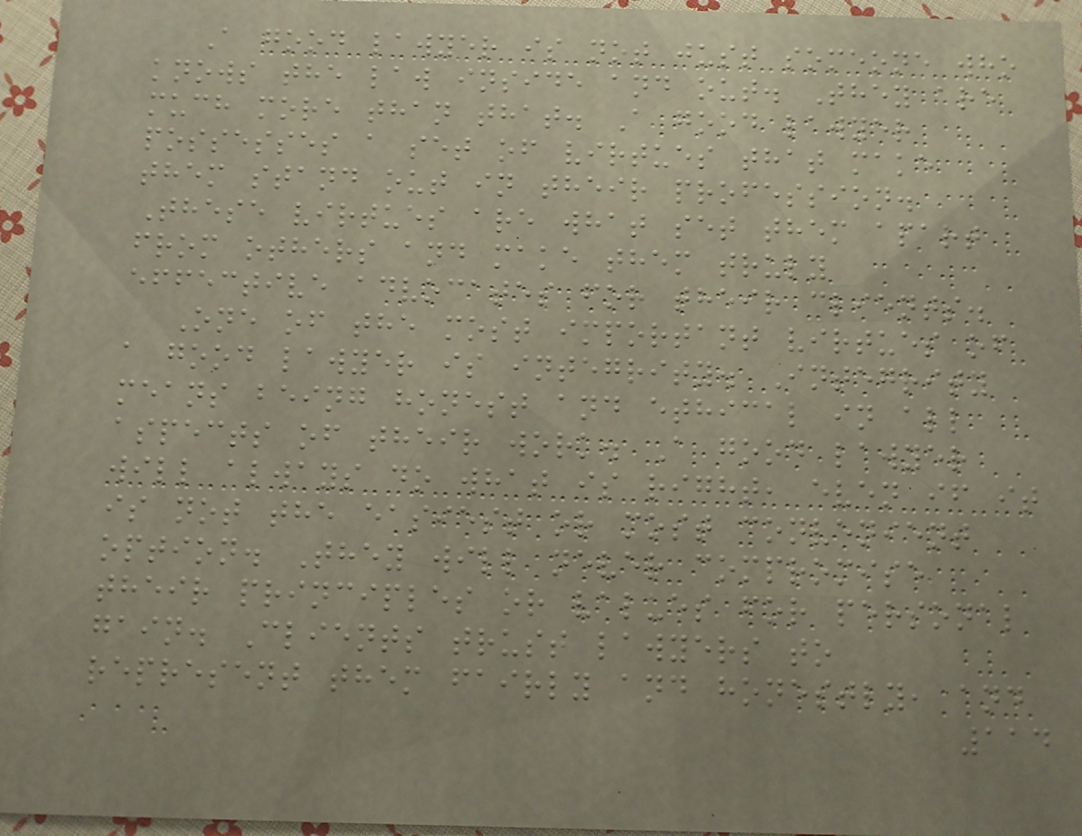A good lawyer is not just someone who
knows the law inside and out. They are
much more than that. A good lawyer
possesses a set of virtues that make
them stand out in their profession.
These virtues are what set them apart
from others and make them truly
effective advocates for their clients.
One of the most important virtues of
a good lawyer is integrity. Integrity
means being honest and ethical in all
aspects of their work. A good lawyer
will always do what is right, even if it
is not the easiest or most convenient
option. They will never compromise
their principles or values for personal
gain. Clients trust lawyers to
represent them fairly and honestly, and
114
